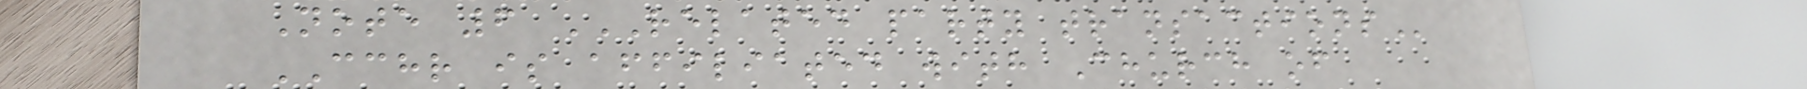Note 6 RELATED PARTY TRANSACTIONS
CCHR is affiliated with Church of
